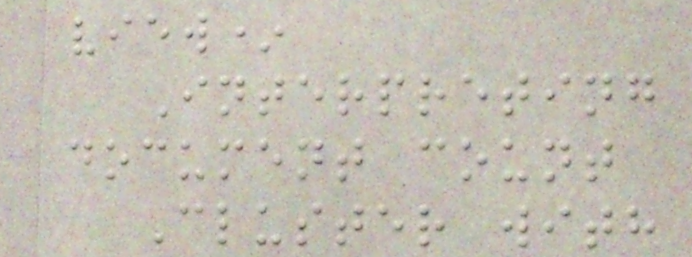view*
Interpreting
document count
Cluster with
